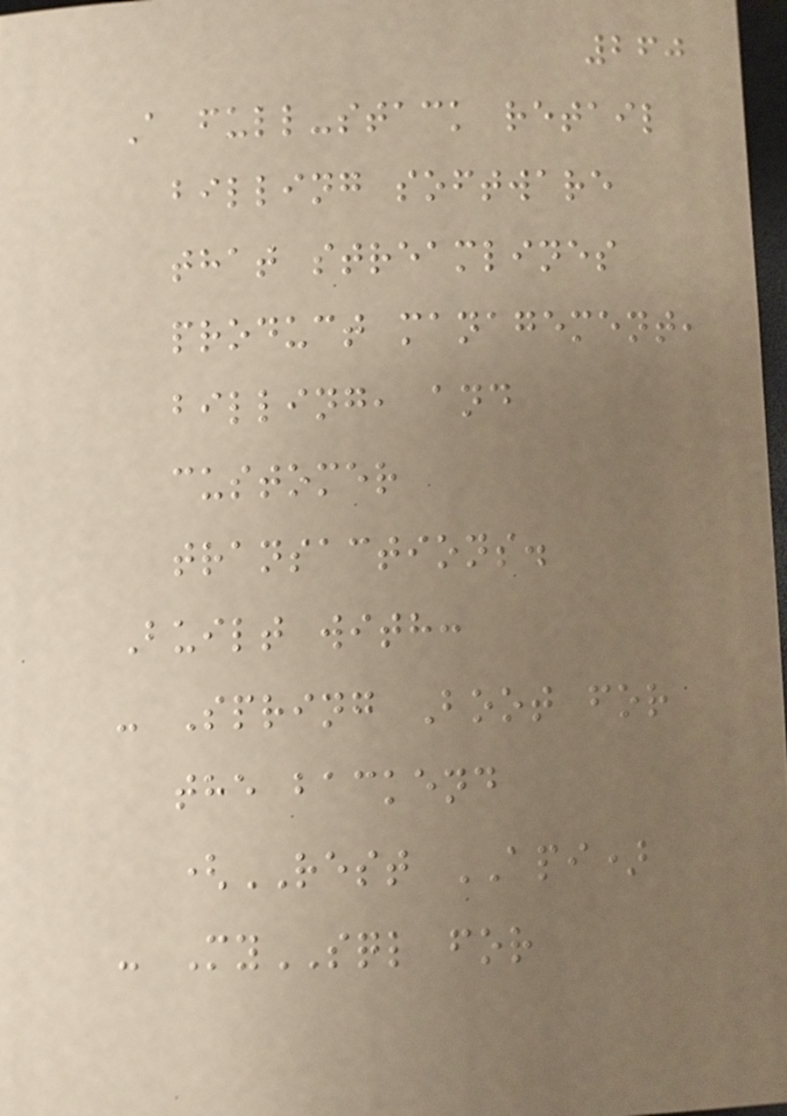260
A full-stack retail
billing software
that streamlines
product management,
billing, and
customer
transactions.
Built with:
- Spring Boot for
the backend
(REST API)
- MySQL for
